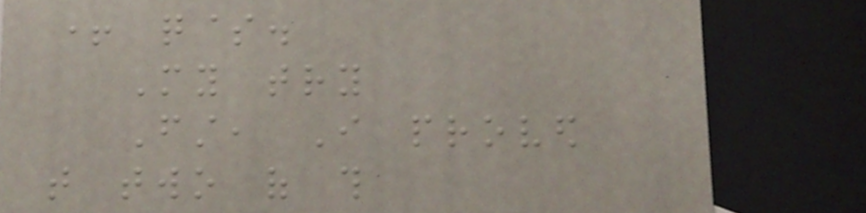+ q$.
My try
First, I proved
that two of this
